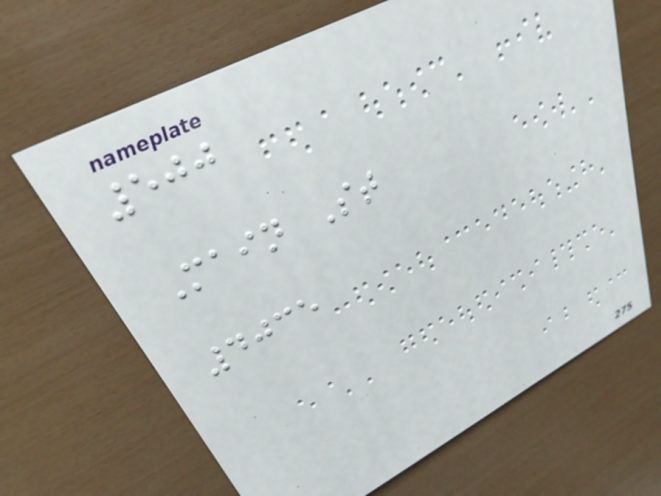500
Main St
4035
